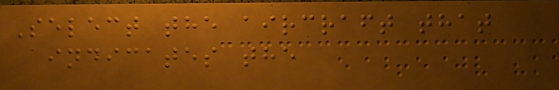Select the aircraft that
indicates the
